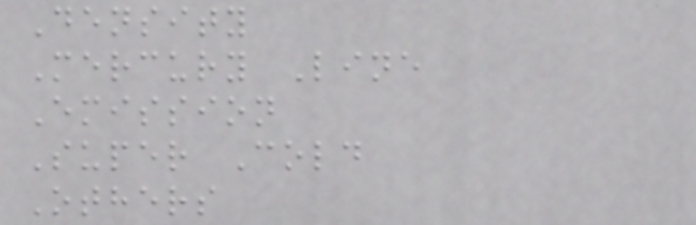Density
Mercury Line
Emission
Super Cold
Others
